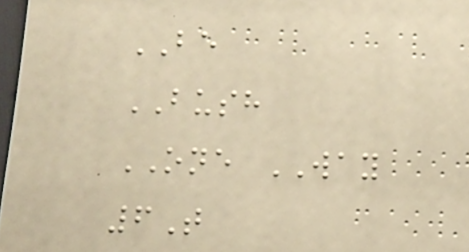BE
BUSH
ONE WAY
6T
